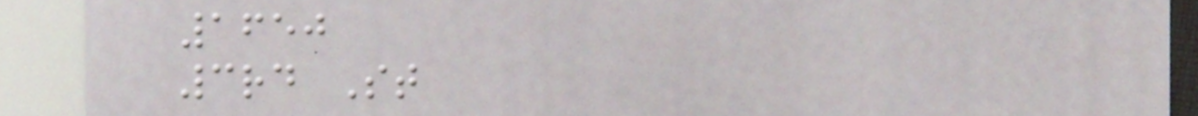1650
3rd St
